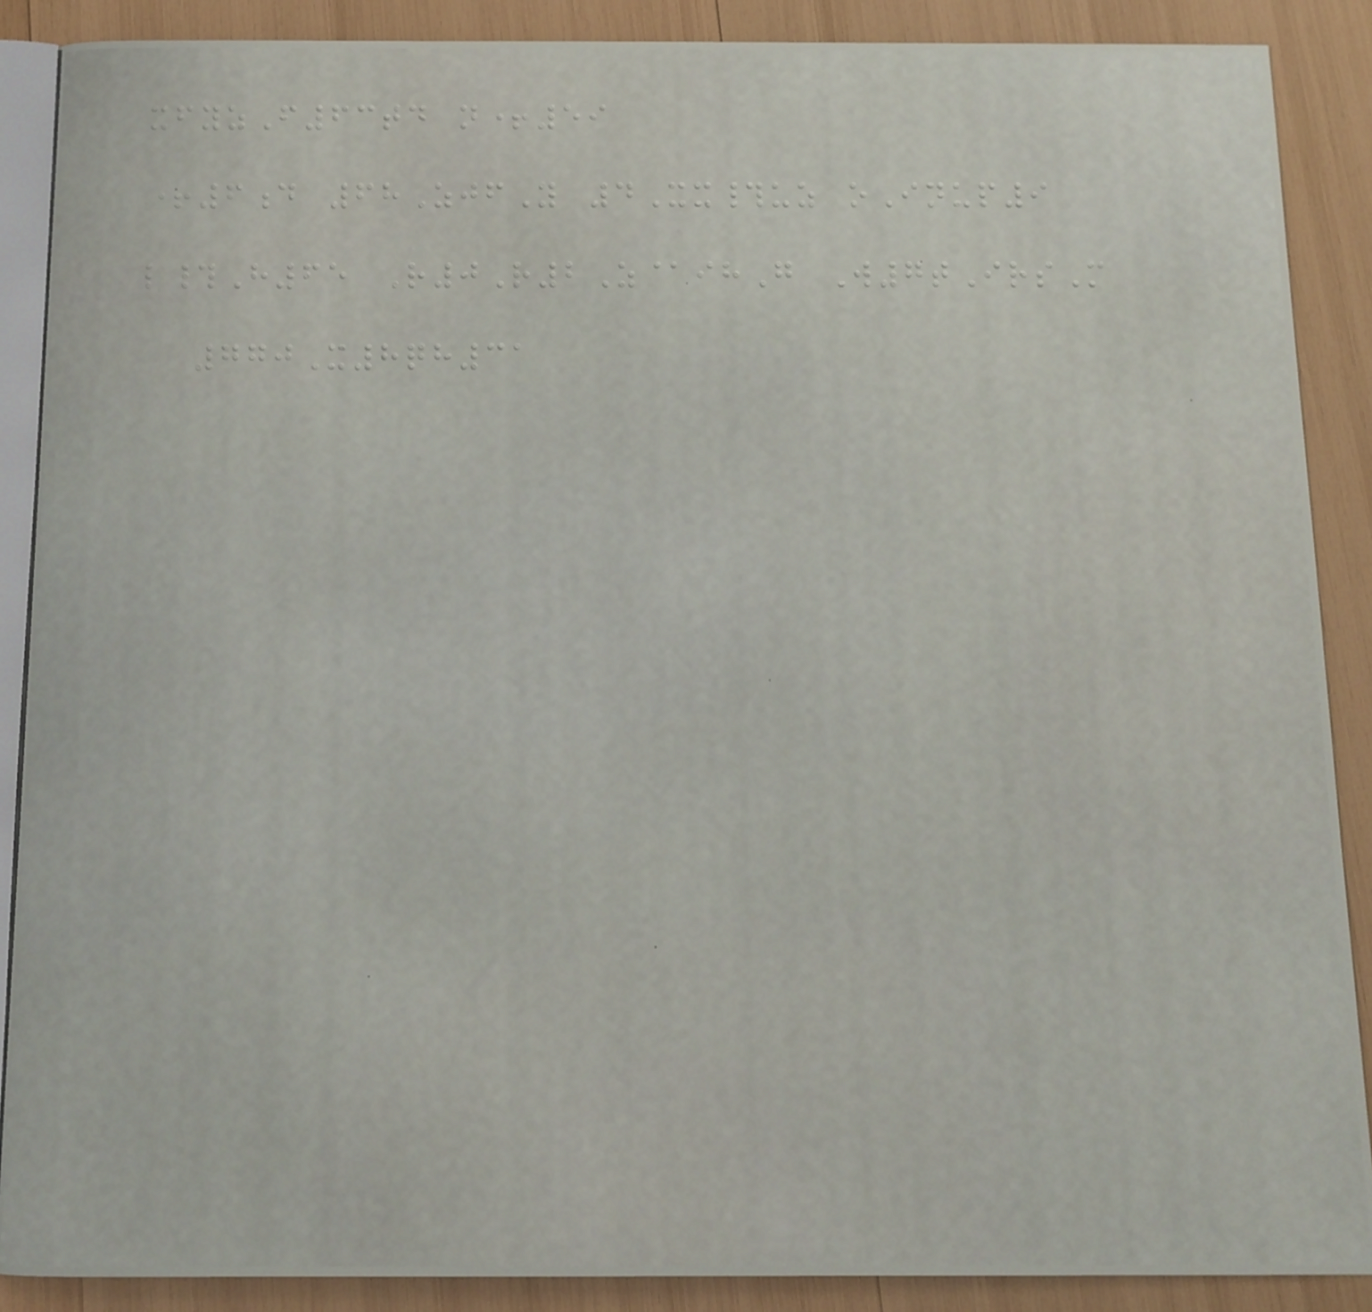xfyzF63td n+59
+6d 68ZjfY 4Xx#uz oInup9
l#H65 R0R2Z@ihG W7tIrsM
770X8qh31
